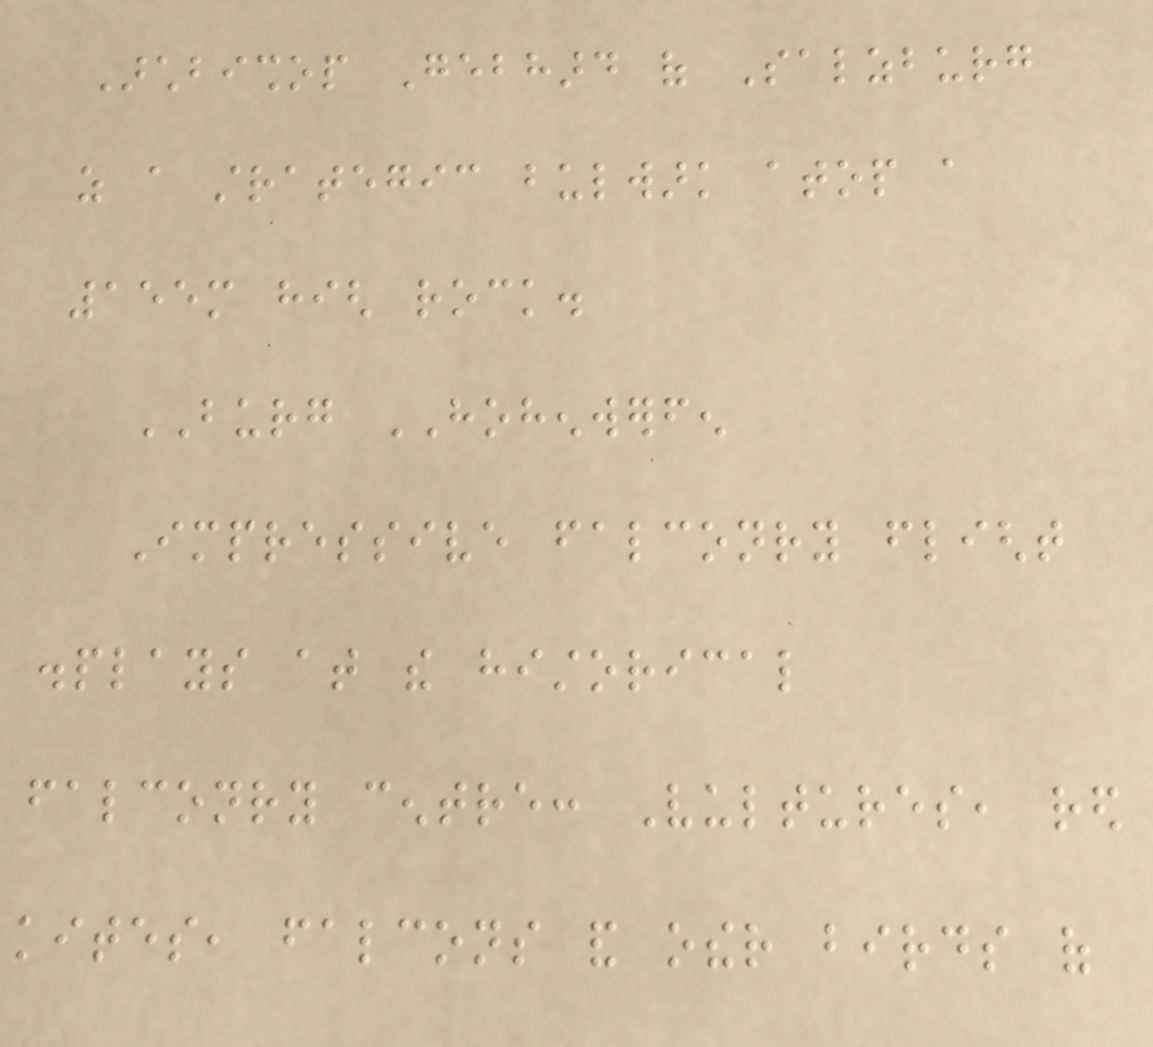Archbishop Gebhard of Salzburg
as a strategic bulwark atop a
155m high rock.
BURG HOHENWERFEN
Impressive falconry flight
displays at the historical
falconry centre: Vultures, red
kites, falcons and other birds of
